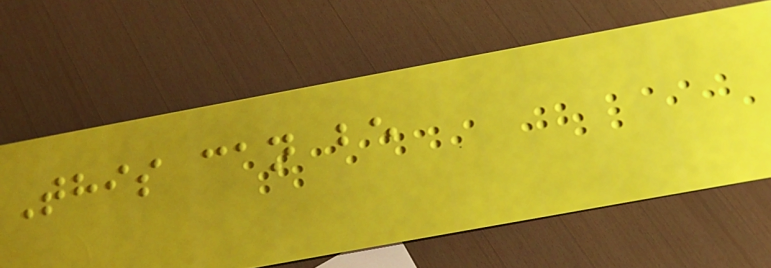This can be
